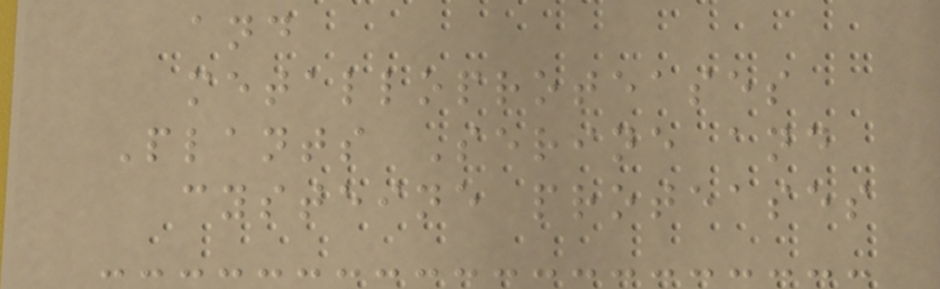and
metalloproteases
Plants Serine and
cysteine proteases
